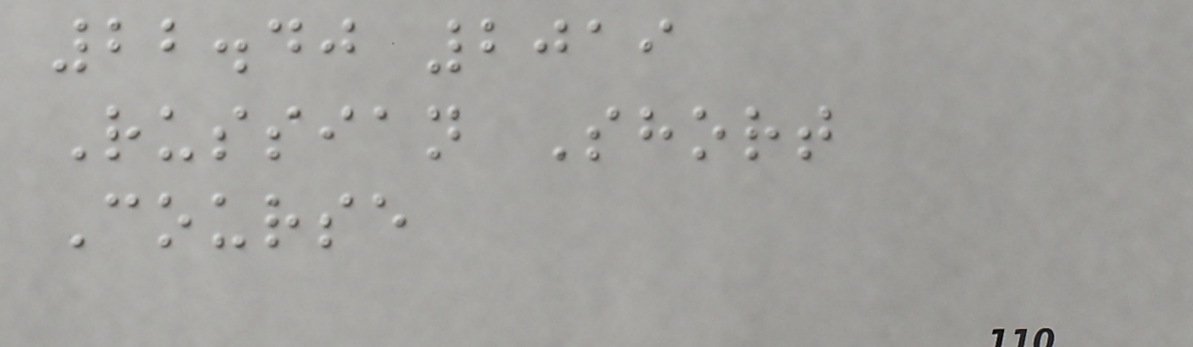22.40 2019
Russian Short
Course
